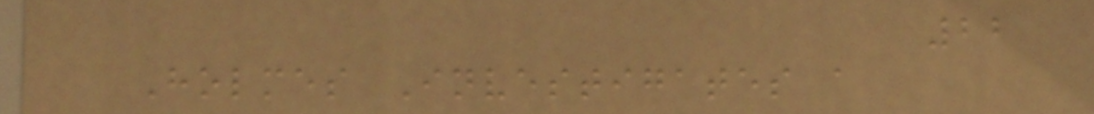22
Holmes Investigates a
